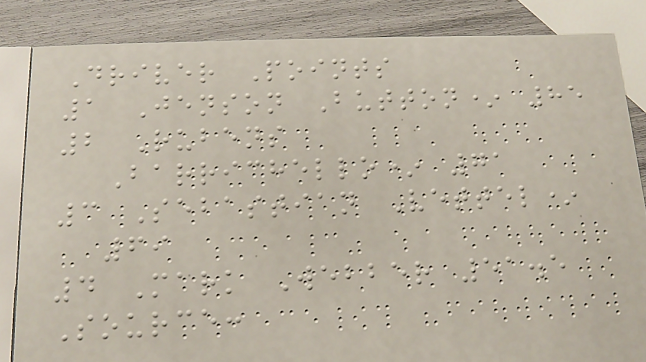Driver Points
1 Jenson Button* 85
2 Rubens
Barrichello* 71
3 Sebastian Vettel*
69
4 Mark Webber 51.5
Source:
